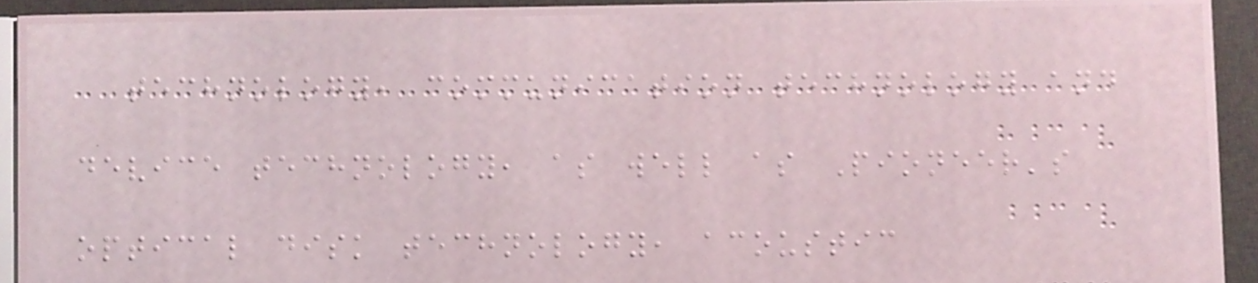technology, communication technology and
device technology, as well as Pioneer's
optical disk technology, acoustic
